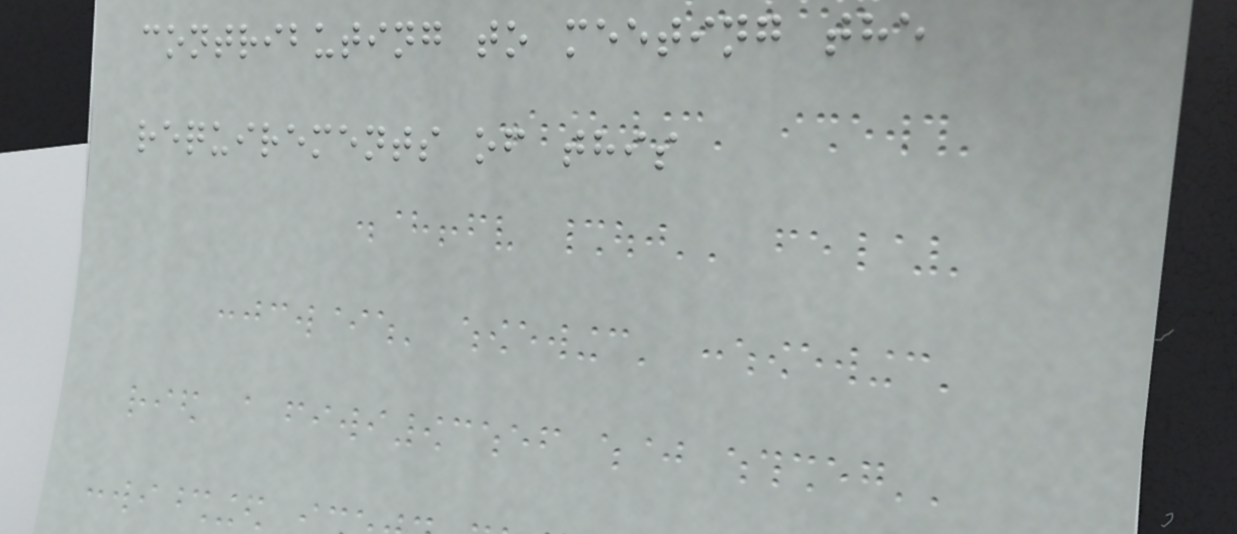contributing to meeting the
requirements of this
